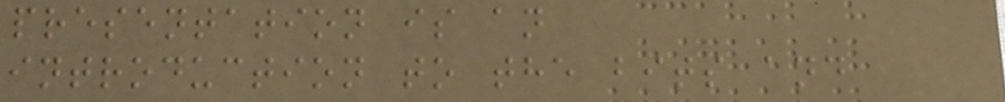presentation is an
introduction to the bits and
